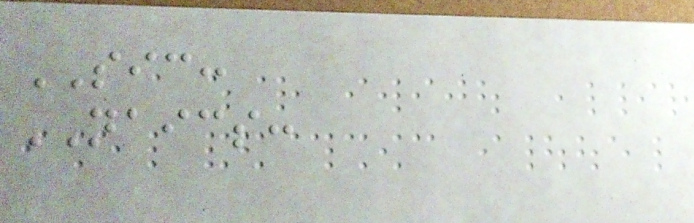SIC:
NAICS:
